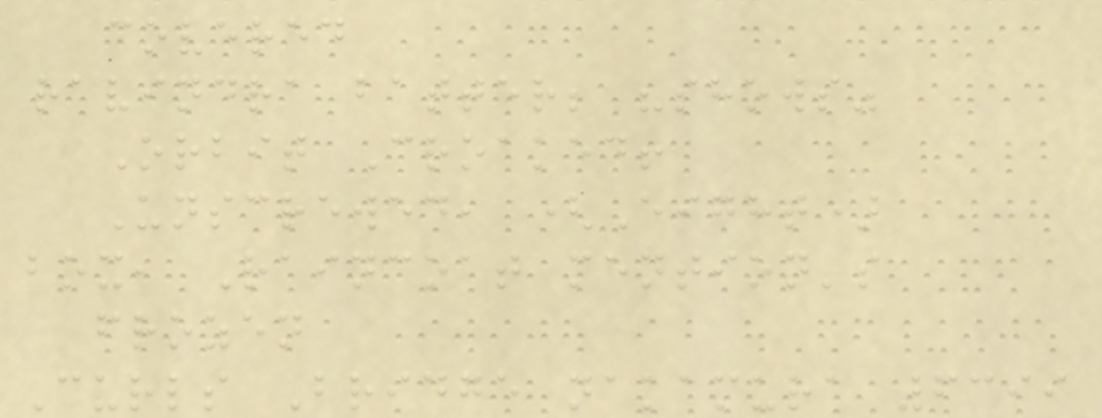covered
ravindra batter; "shows"
Orbit Croaked!
Unscrewed, (Eight)
box, Raincoat mention's
frozen
Curls Bridge nakamura 6399
